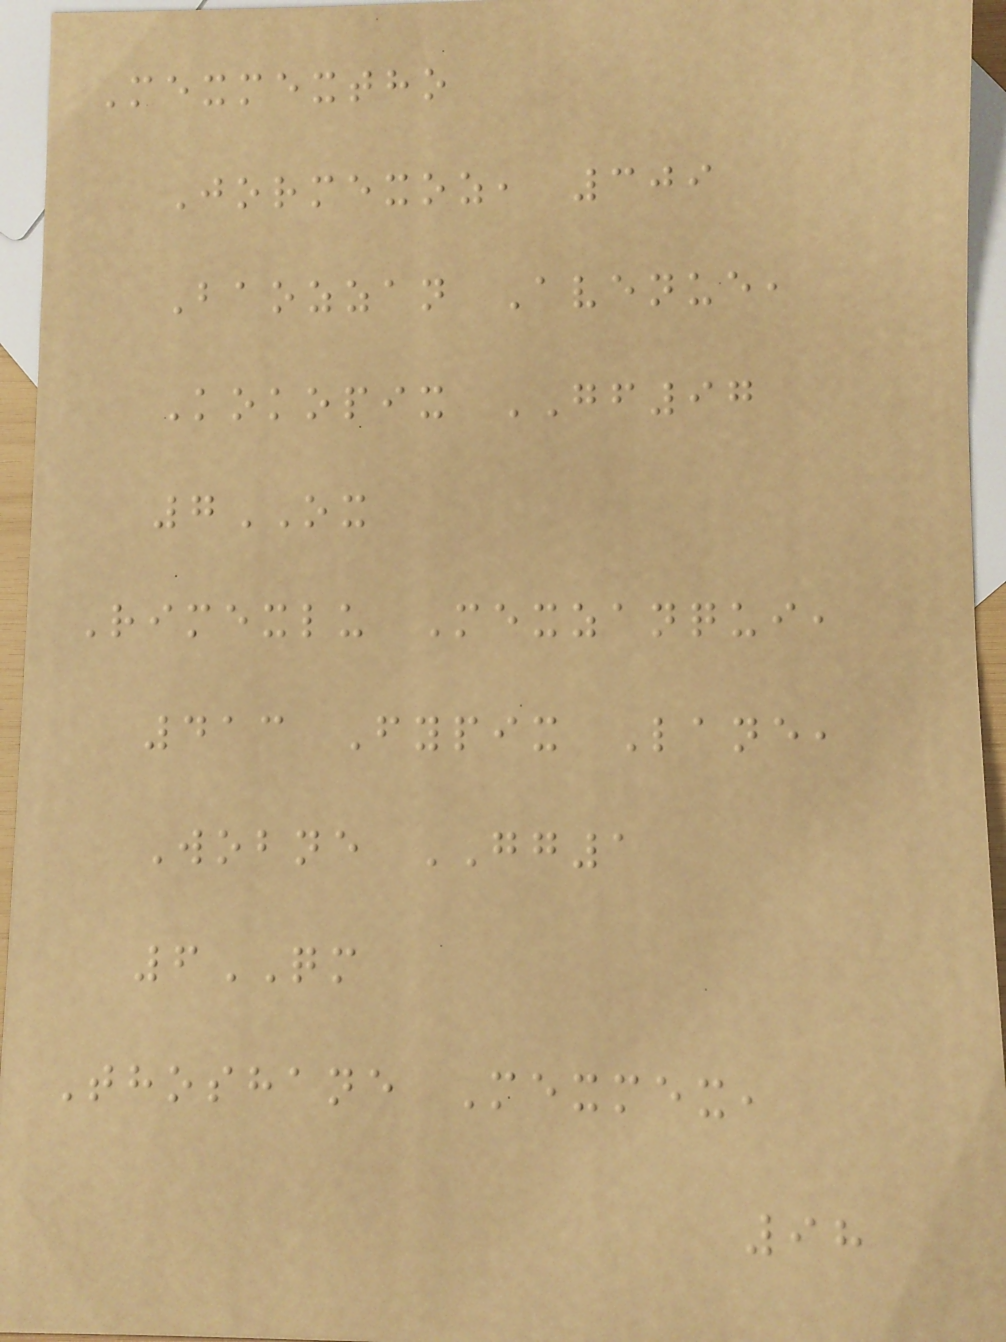Mexmextho
Jormexoz, 309
Baozzan Avenue,
Kokopix GF97
7OX
Rimexlu Mexzanqui,
413 Fypix Lane,
Wobne GG1
6QM
Thoshane Mexmex,
98
